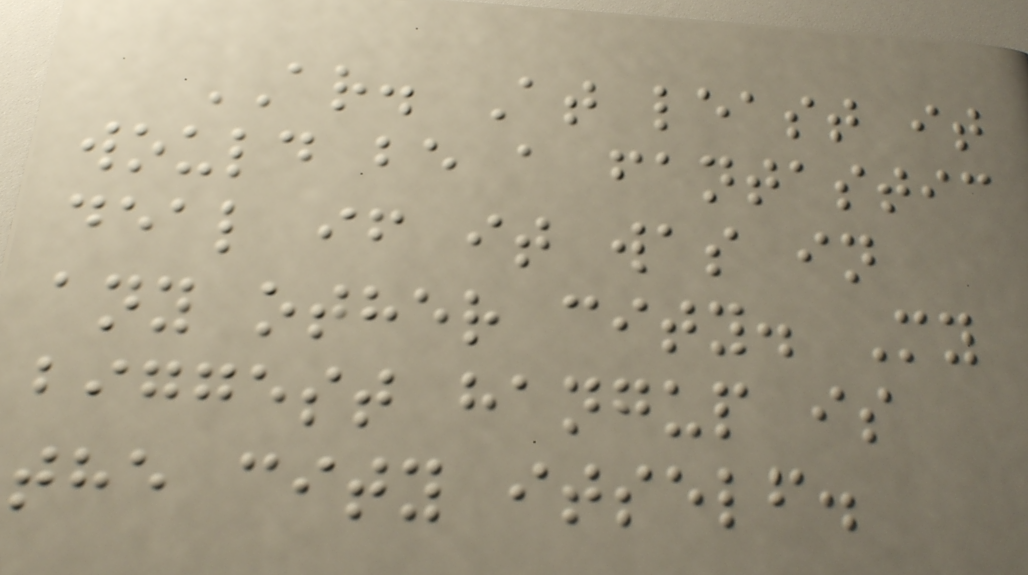AR. At least it
would be a fantastic
deal if it was in
any other city. My
biggest hangup is
the city itself.
